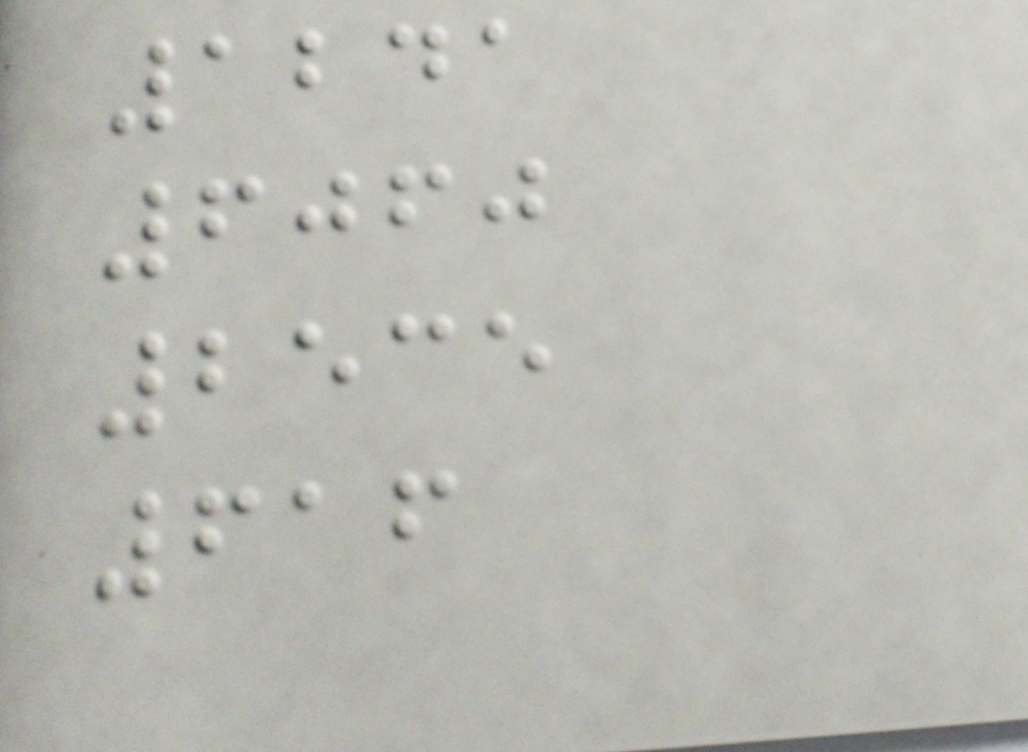1241
6060
2535
616
